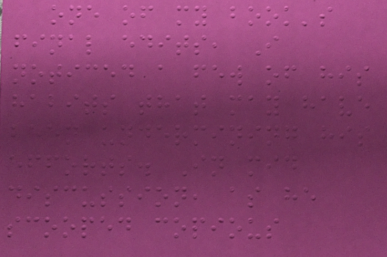one of my book's
final edits, I
noticed a few of his
habits that may have
been undermining his
efforts. In mid
discussion, as he
scooped copious
